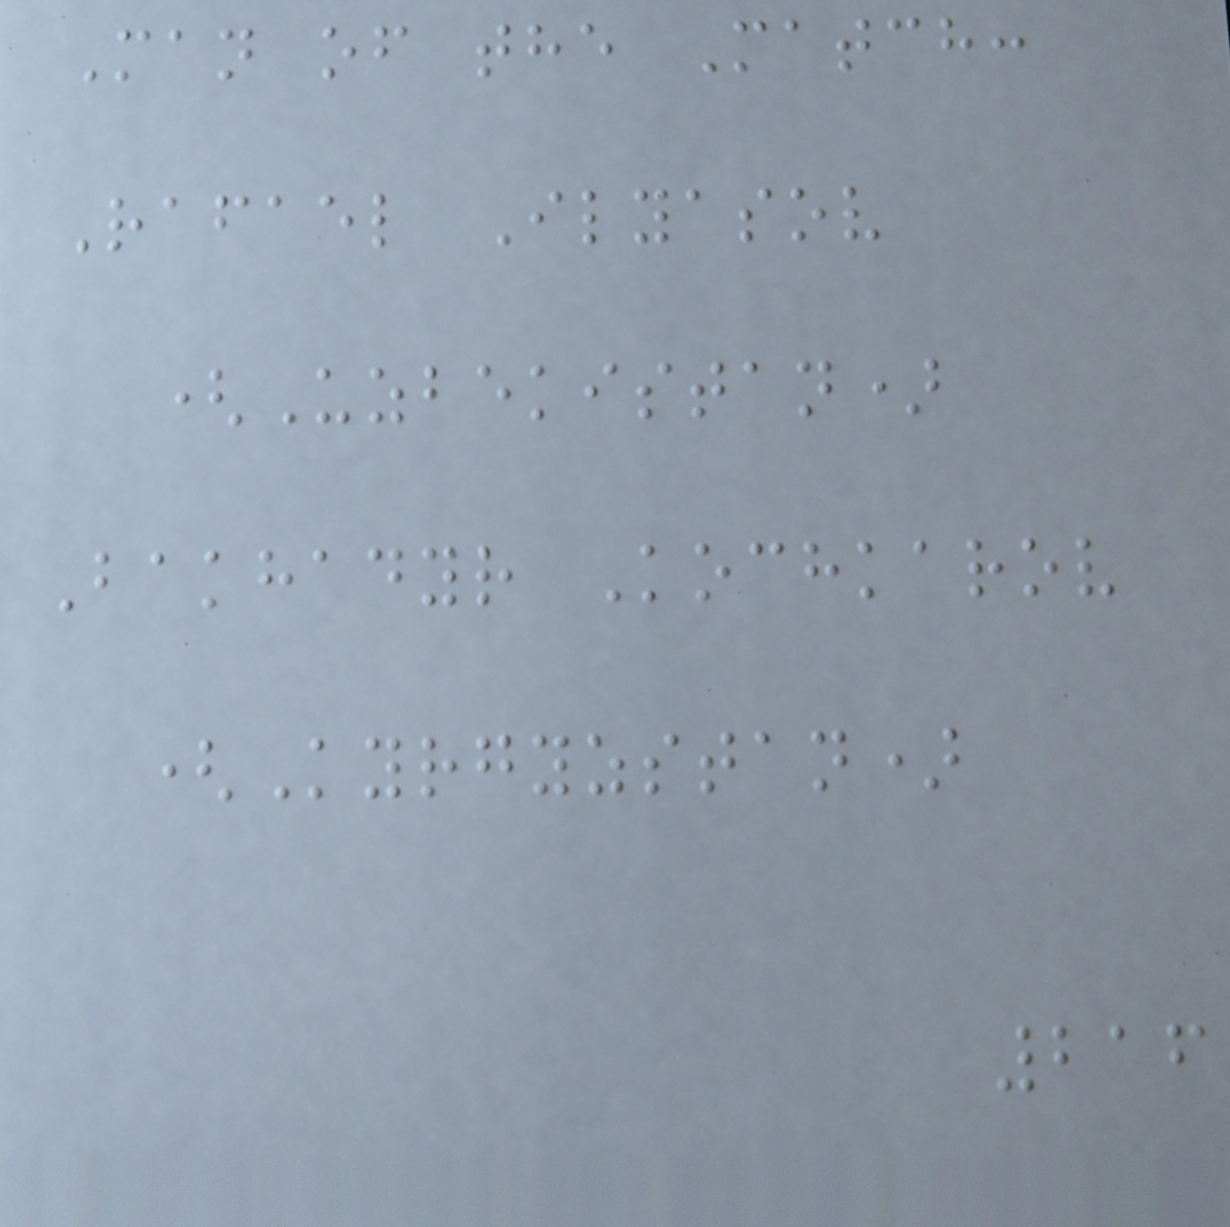Man of the Match:
Rafael Ilyasov
(Uzbekistan)
Bakhadyr Kochkarov
(Kyrgyzstan)
216
